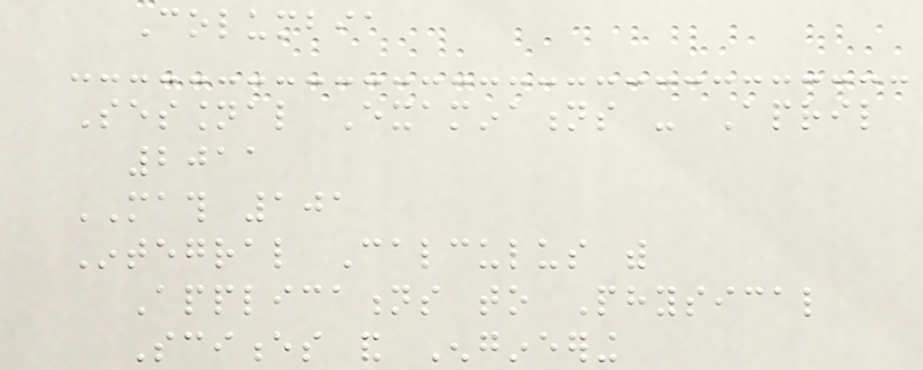Columbia
Sessional Examinations - April
2011
MATH 101
Integral Calculus with
Applications to Physical
Sciences and Engineering
